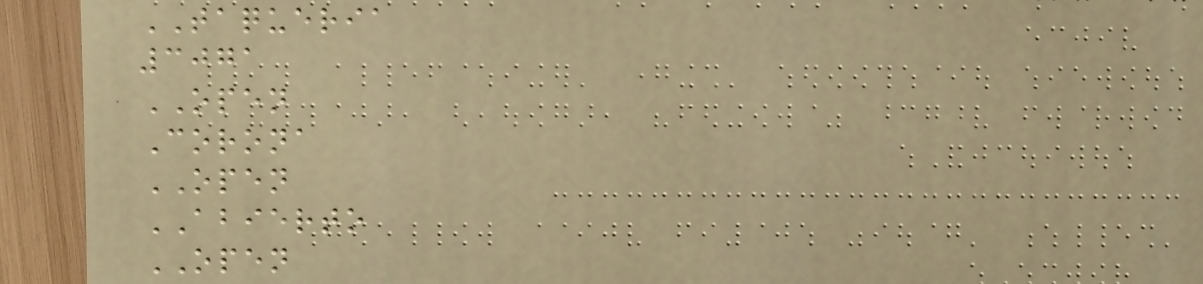TAQUERIA
3071
OPEN
Corona
OPEN
ABIERTO
OPEN
